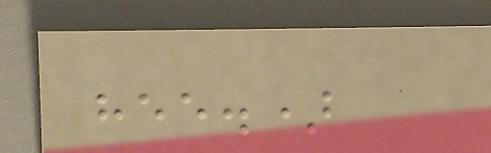hee.)
